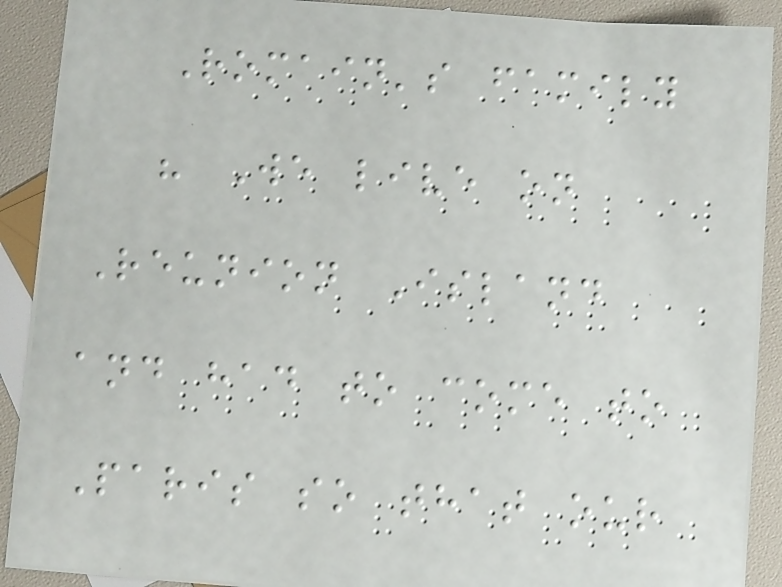Romain's family
" We live on
Reunion Island
and had to come to
Paris so that our
